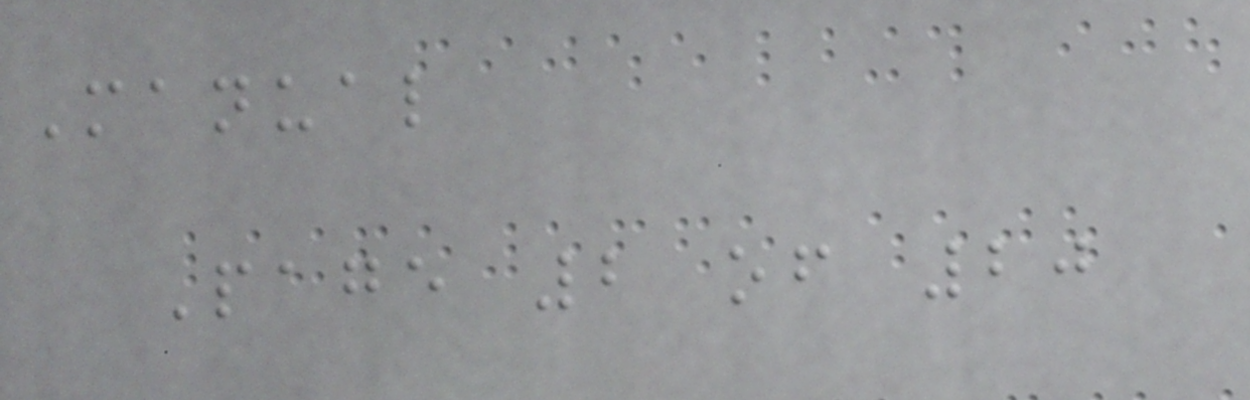Manual
Page 2 of 20
